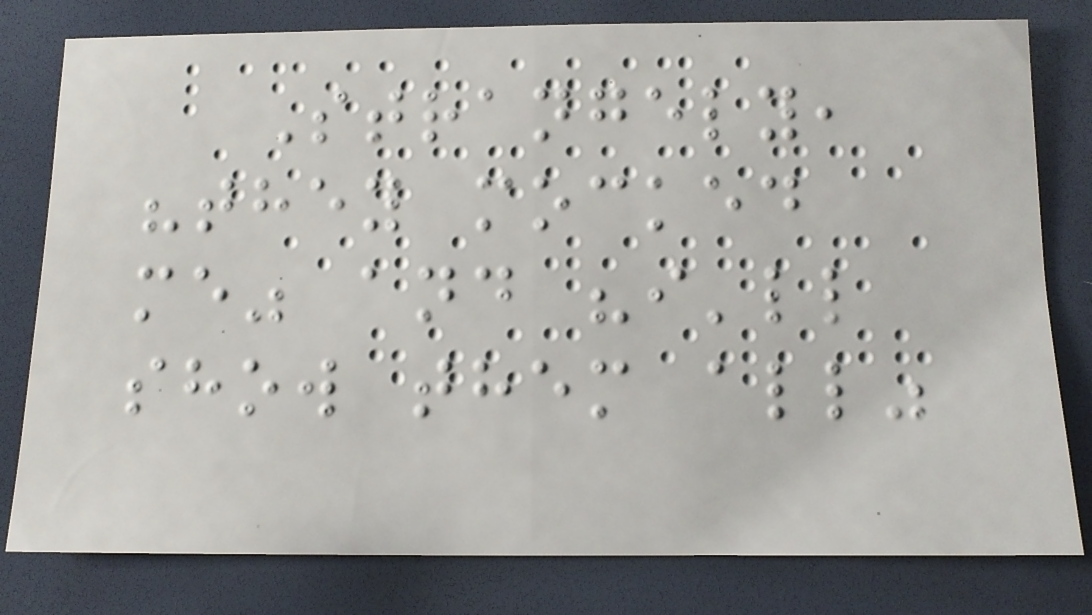Strangely,
"they mocked
me" and "i'll
show them all"
